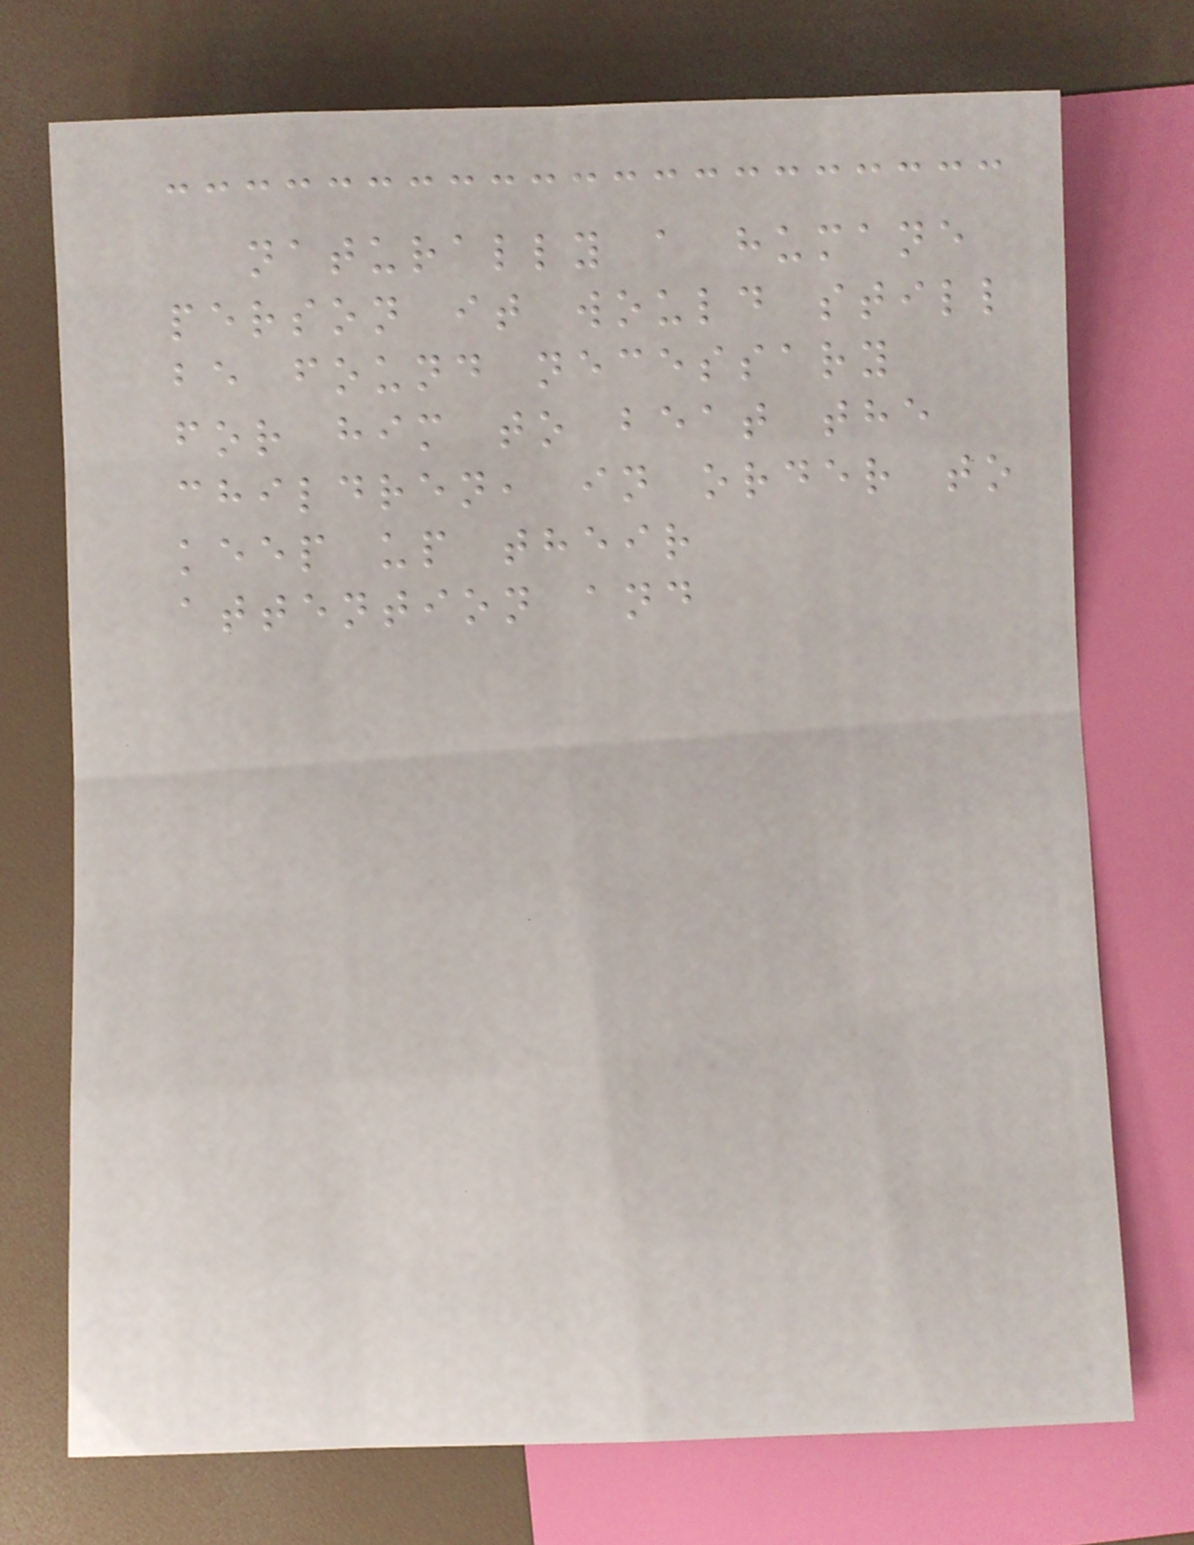naturally a humane
person it would still
be found necessary
for him to beat the
children, in order to
keep up their
attention and
